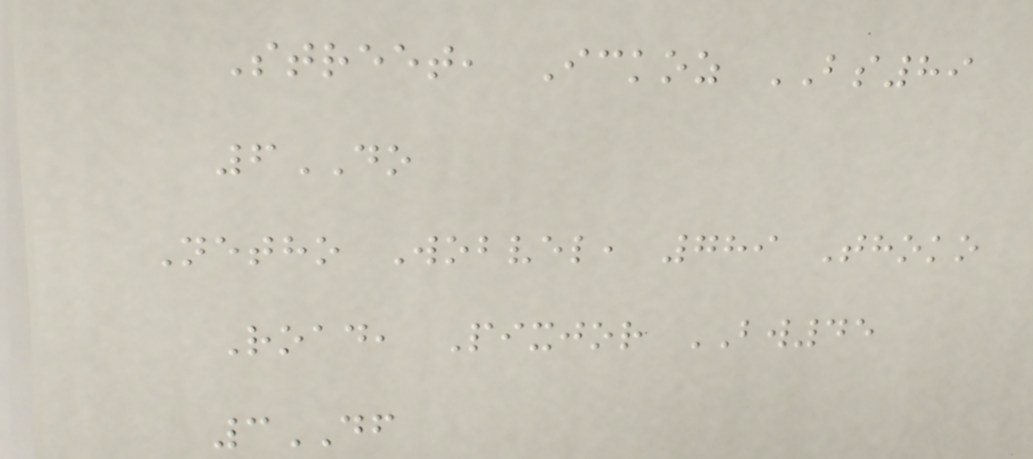Street, Ickoz BS89
6DO
Netho Wobvel, 789 Thoko
Road, Pixjor BW45
3DF
